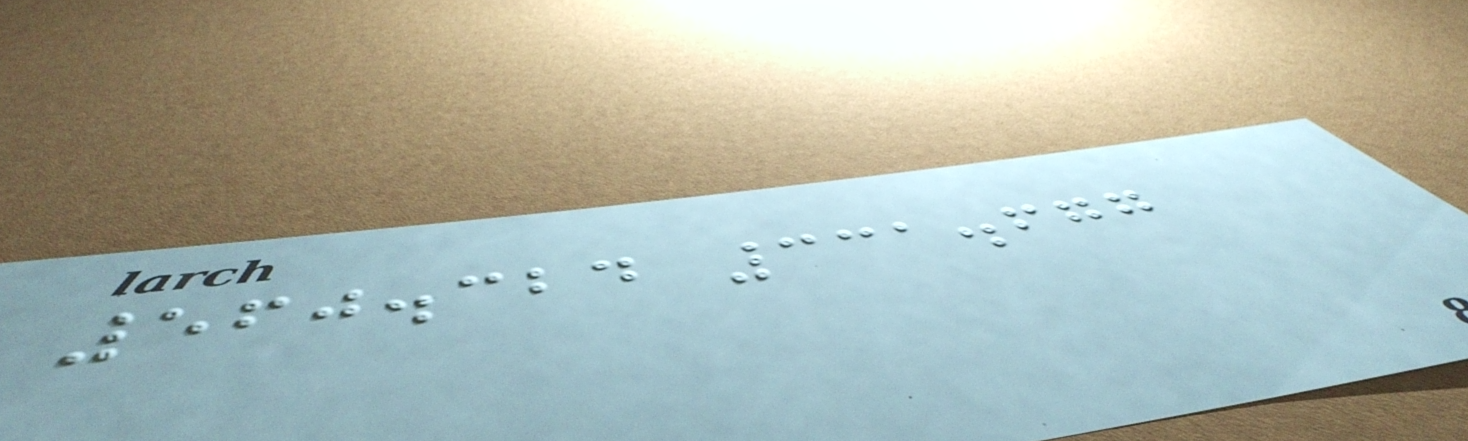560.324 331.677
